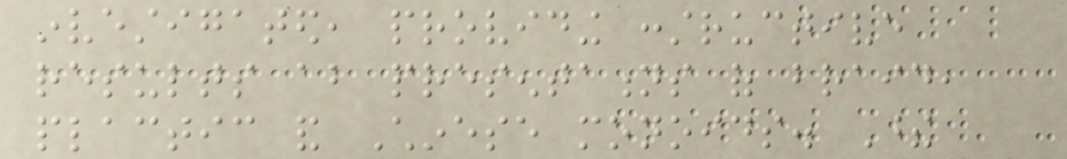investigated, providing constructive
results about presentations of braid,
plactic and Chinese monoids. These
